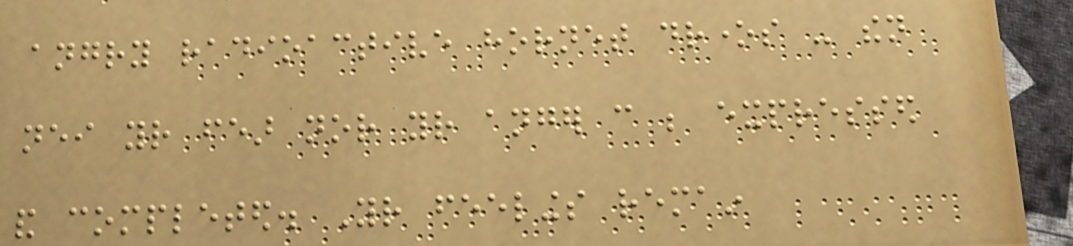angry radioactive hornet drones - then
neither your fear nor your anger can be expressed
and completed. Your feelings remain
